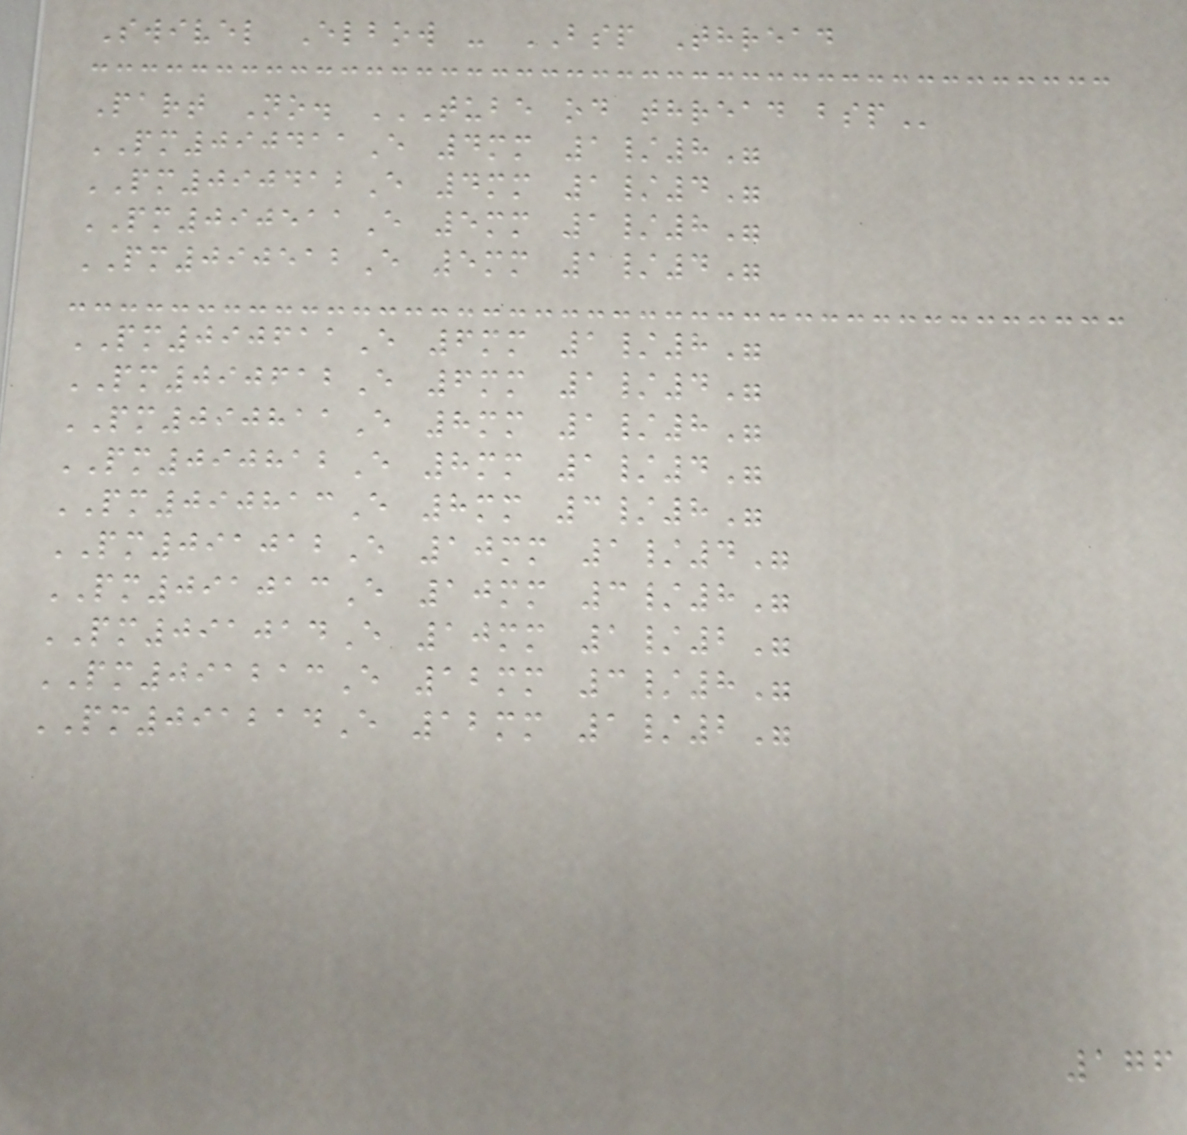Swivel Elbow - BSP Thread
Part No. TUBE OD THREAD BSP
PM090411E 4mm 1/8"
PM090412E 4mm 1/4"
PM090511E 5mm 1/8"
PM090512E 5mm 1/4"
PM090611E 6mm 1/8"
PM090612E 6mm 1/4"
PM090811E 8mm 1/8"
PM090812E 8mm 1/4"
PM090813E 8mm 3/8"
PM091012E 10mm 1/4"
PM091013E 10mm 3/8"
PM091014E 10mm 1/2"
PM091213E 12mm 3/8"
PM091214E 12mm 1/2"
176
